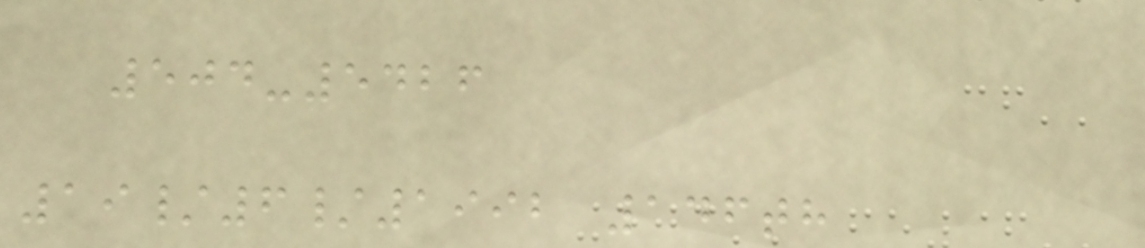504-5426
19/6/1992 146th
